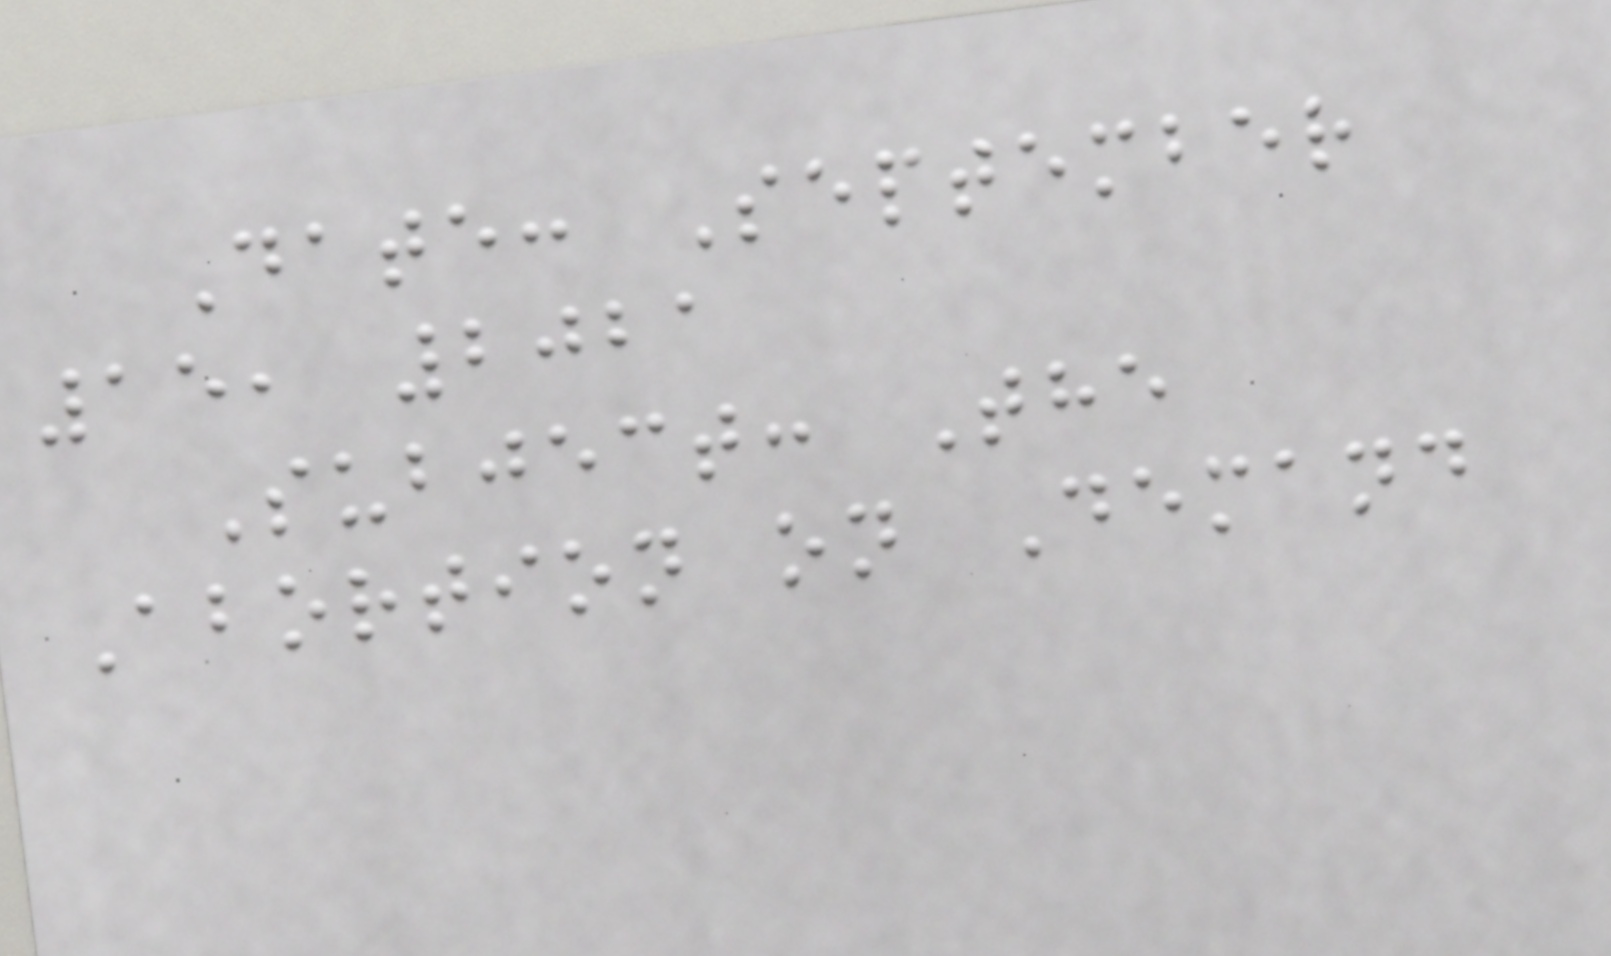Date: September
15, 2021
Subject: The
Abortion on Demand
